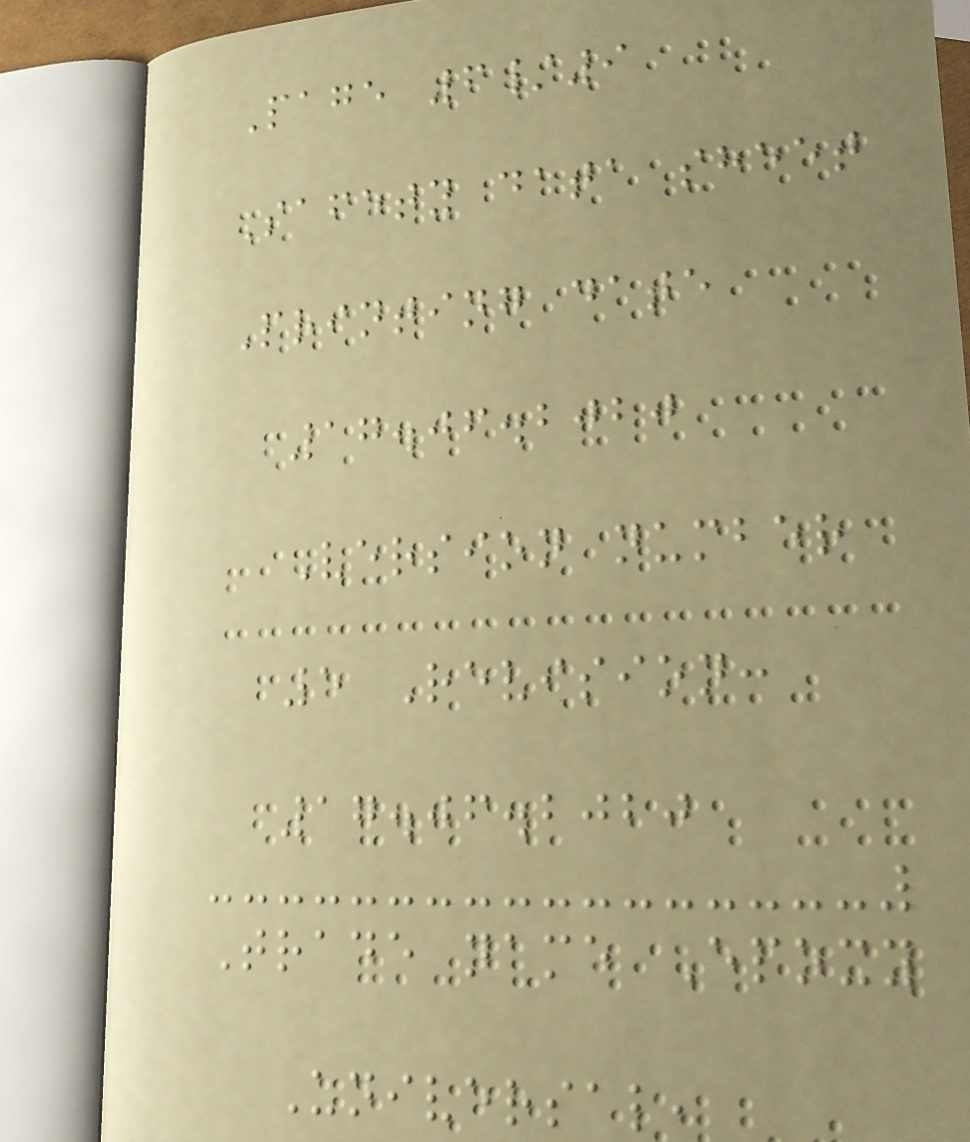Page 6/9
Safety data sheet
Printing date
17.06.2020
Version number
5 Revision:
17.06.2020
Trade name Epoxy
Universal,
